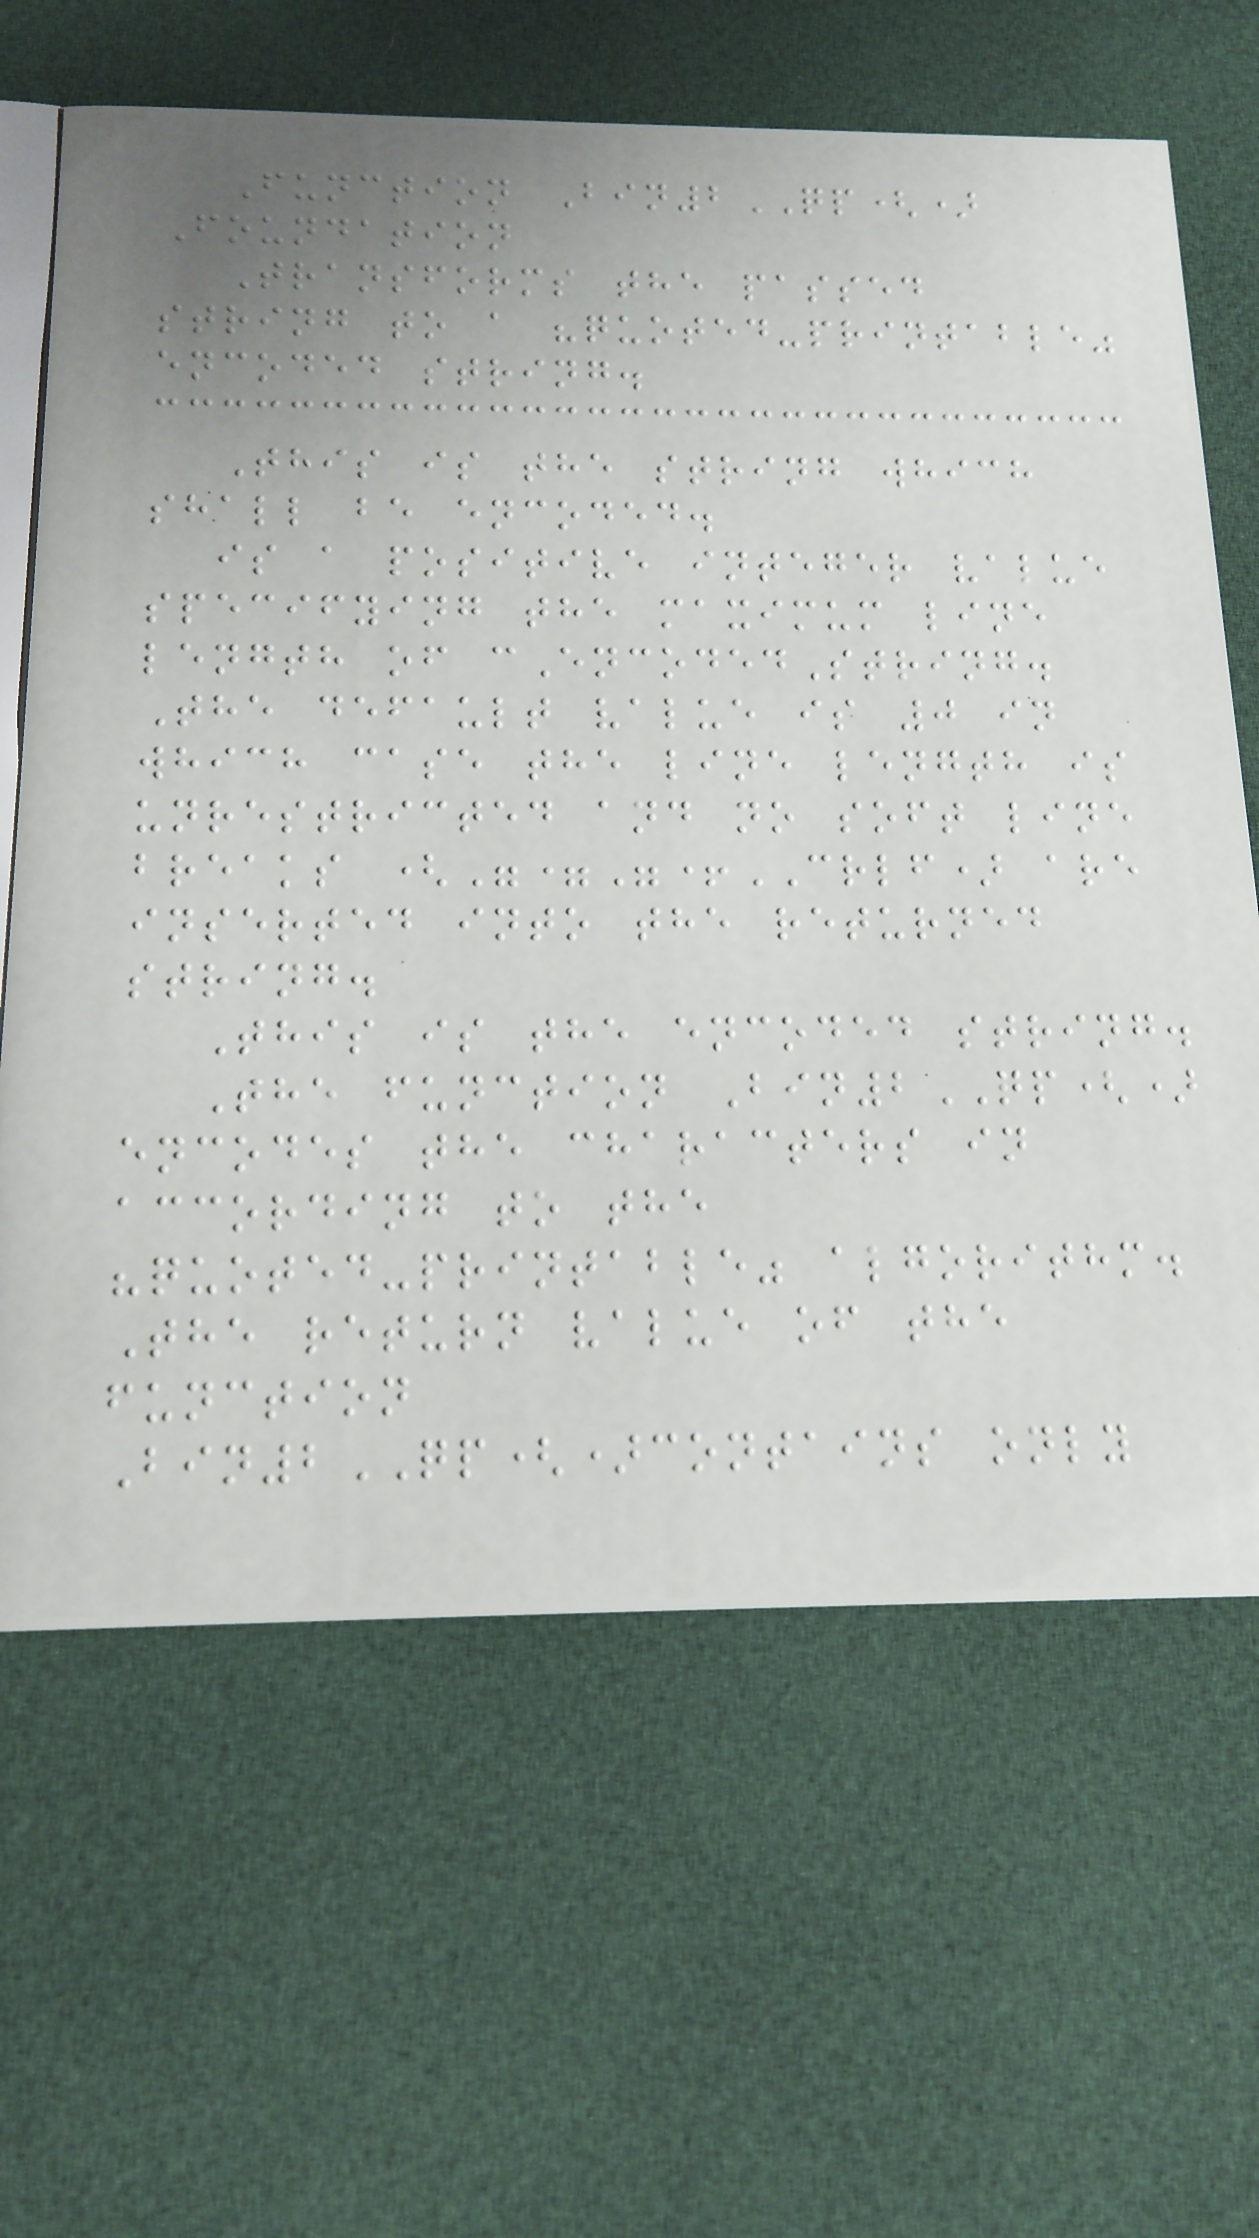Function Bin2QP()
Foundation
Transforms the passed
string to a "quoted-printable"
encoded string.
This is the string which
shall be encoded.
is a positive integer value
specifying the maximum line
length of cEncodedString.
The default value is 0 in
which case the line length is
unrestricted and no soft line
breaks ("="+CRLF) are
inserted into the returned
string.
This is the encoded string.
The function Bin2QP()
encodes the characters in
according to the
"quoted-printable" algorithm.
The return value of the
function
Bin2QP()contains only
